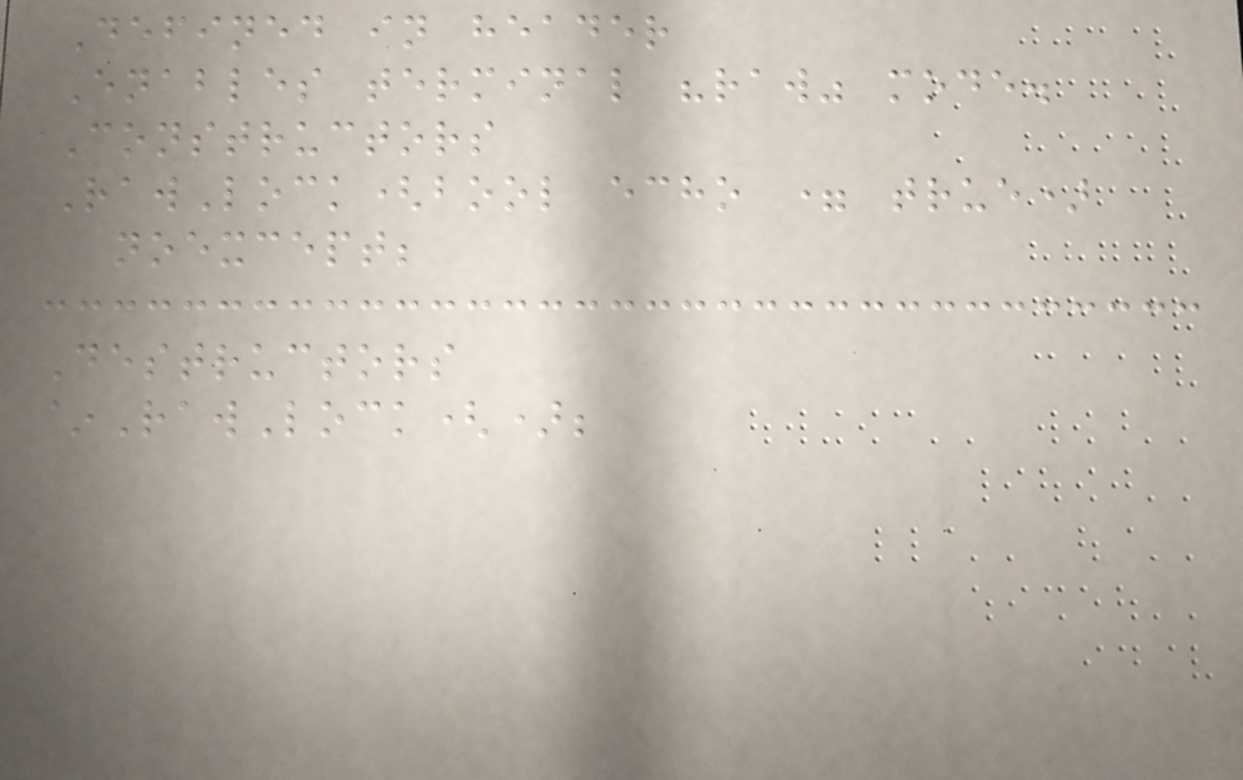Defined in header
Enables terminal "raw" mode.
Constructors
RawLock(bool echo = true)
noexcept;
Destructors
~RawLock();
